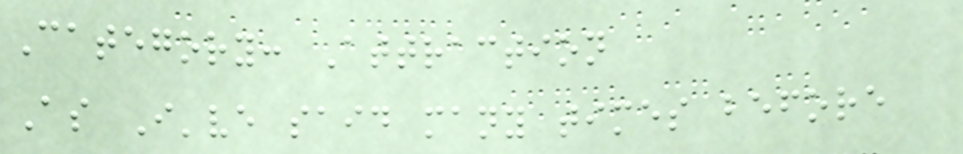Category: Attraction
As I've said many times before
